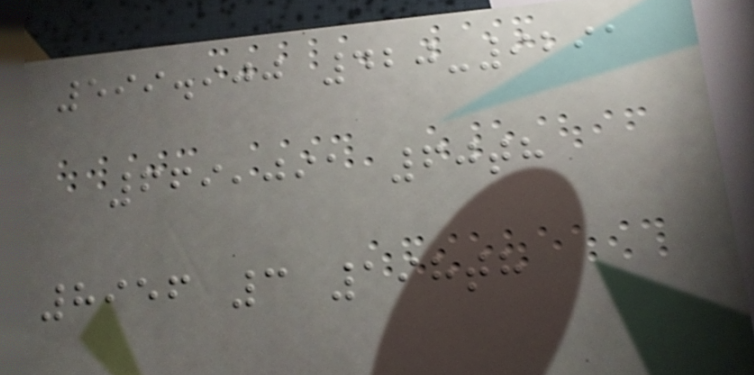599.900 420-9291
669,091 60th
8956 3 198th
